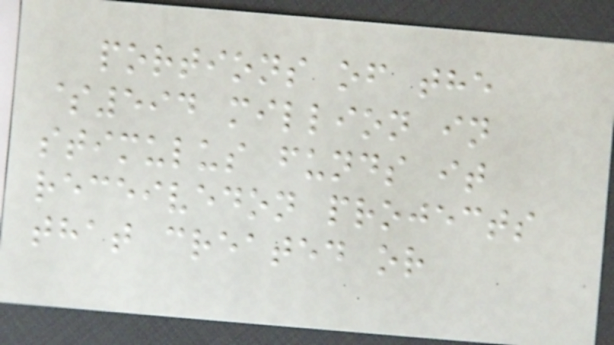portions of the
$594 million in
stimulus funds it
receivedon projects
that created or
